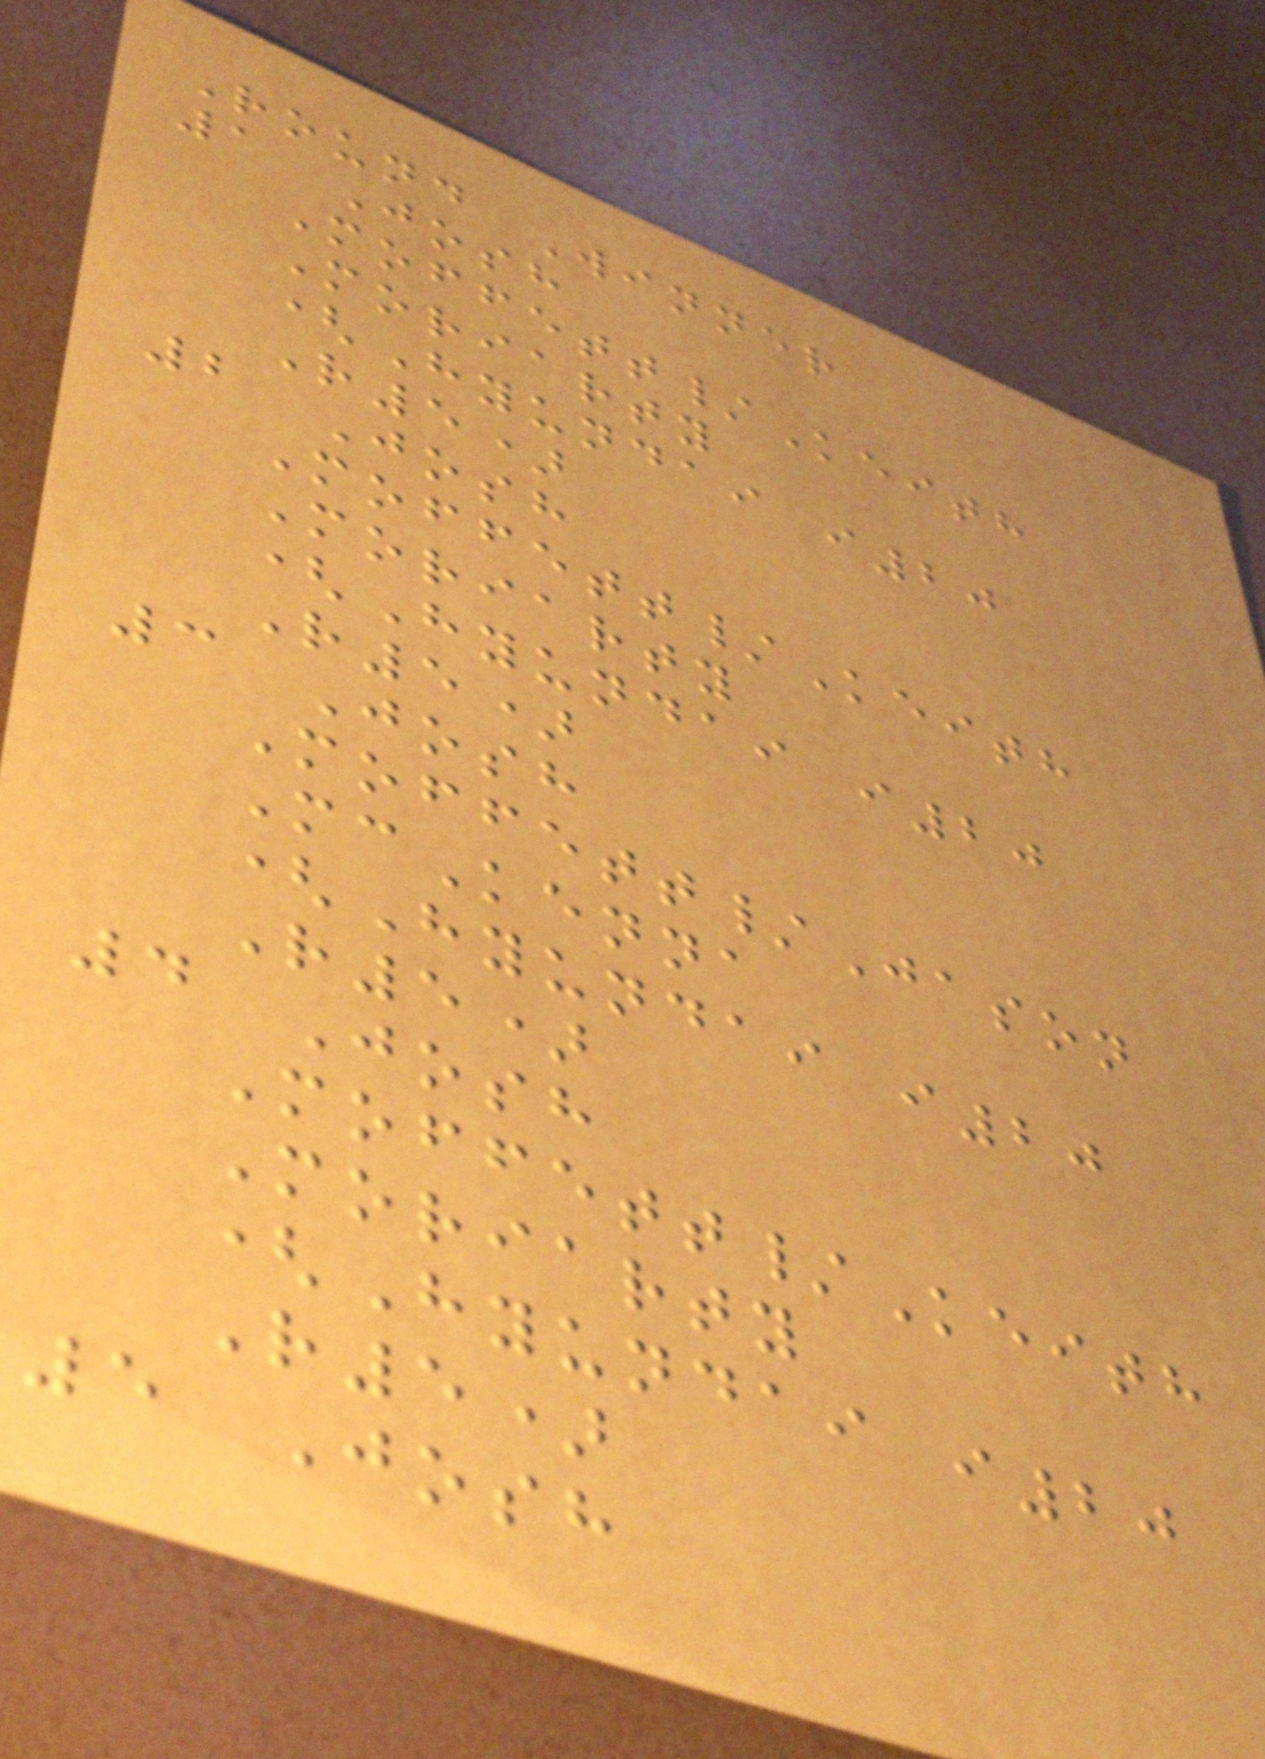Round Winner
1 Josh
Moffett/Keith
Moriarty
(Hyundai i20
R5)
2 Josh
Moffett/Keith
Moriarty
(Hyundai i20
R5)
3 Josh
Moffett/Jason
McKenna
(Hyundai i20
R5)
4 Josh
Moffett/Keith
Moriarty
(Hyundai i20
R5)
5 Josh
